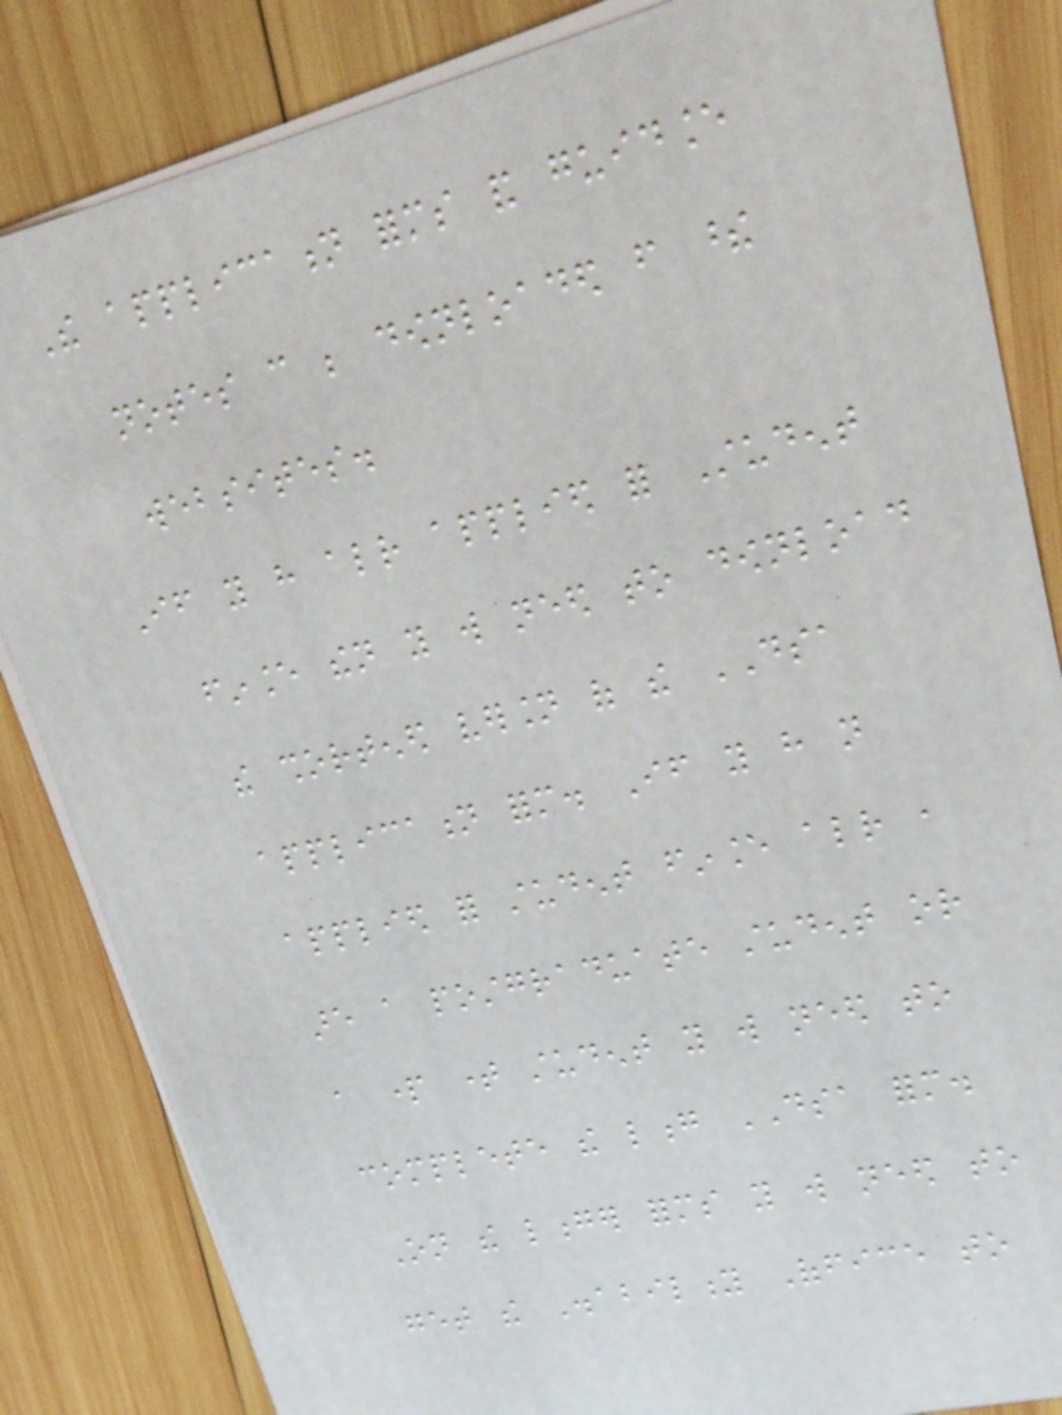The application forms and guidance
notes can be downloaded from these
websites.
If you have already applied for Student
finance then you will need to download
the shortened version of the DSA
application form. If you have not
applied for student finance already ,
are a postgraduate student or
a part time student you will need to
complete the long DSA form.
On the longer forms you will need to
get the Disability Office to
